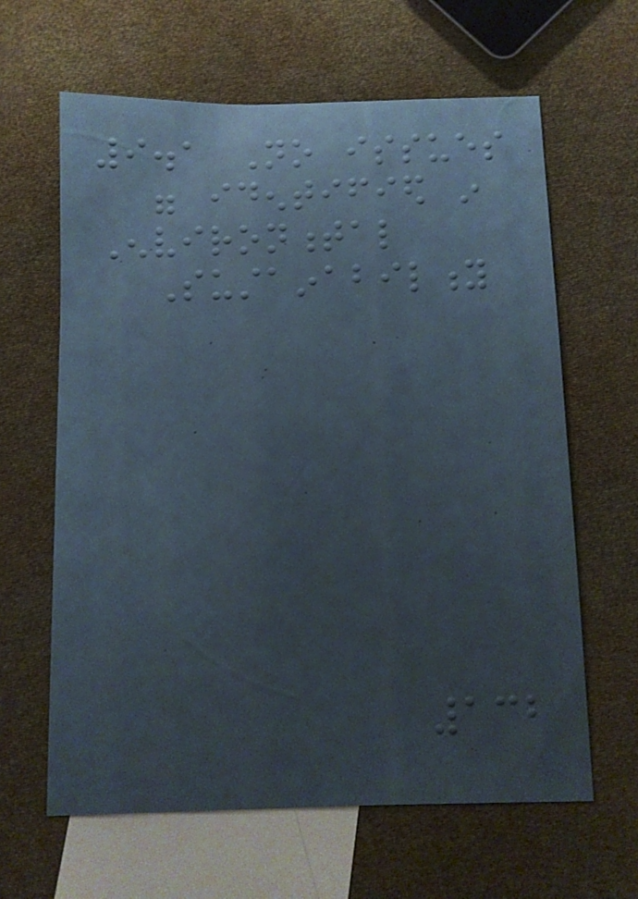9.1 No issues
were identified in
Environmental
Sustainability
132
